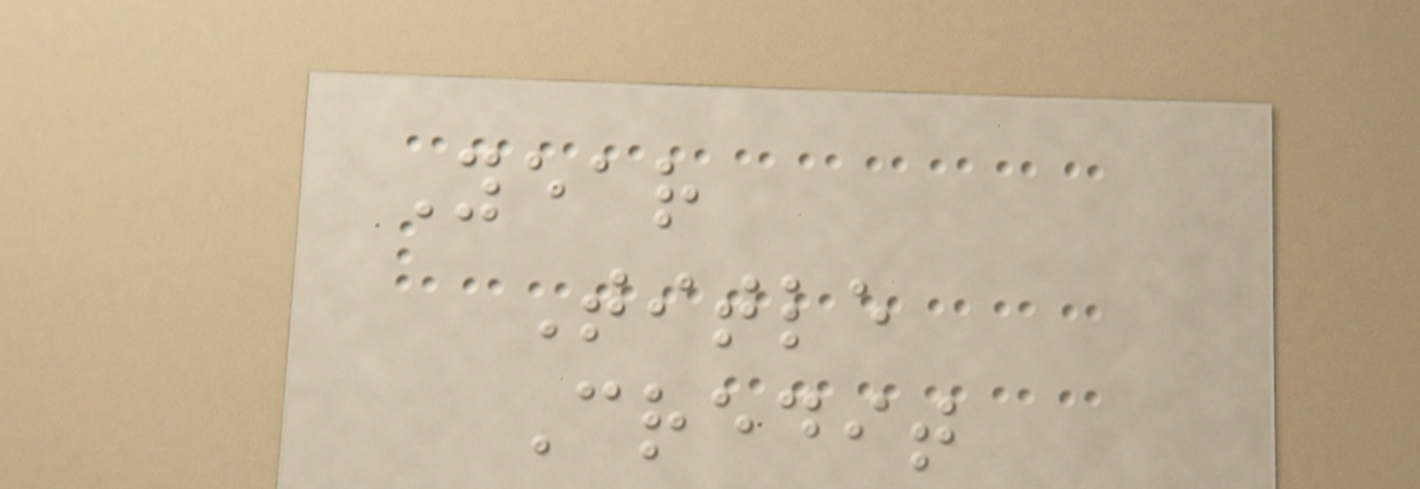Year
Title
Credit
